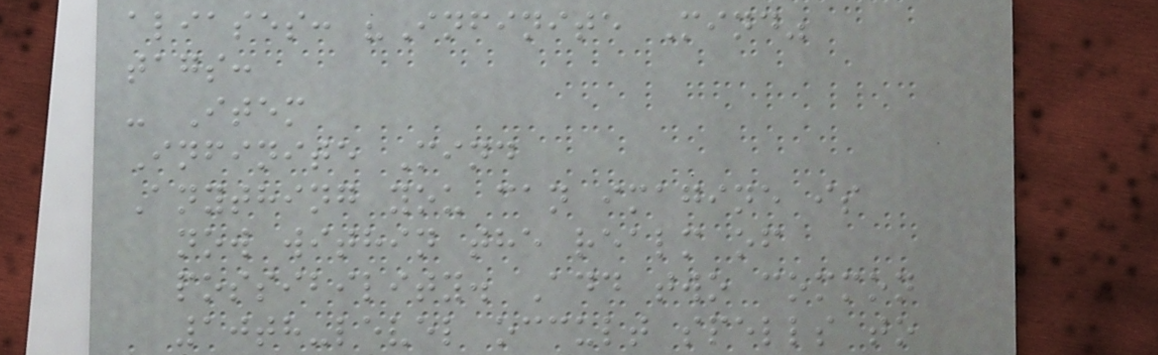aliases: "Infinite Mind"
tags:
- Item
Infinite Mind
Anything you can imagine is
now within the realm of
possibility. Add two common
10th-level occult spells to
